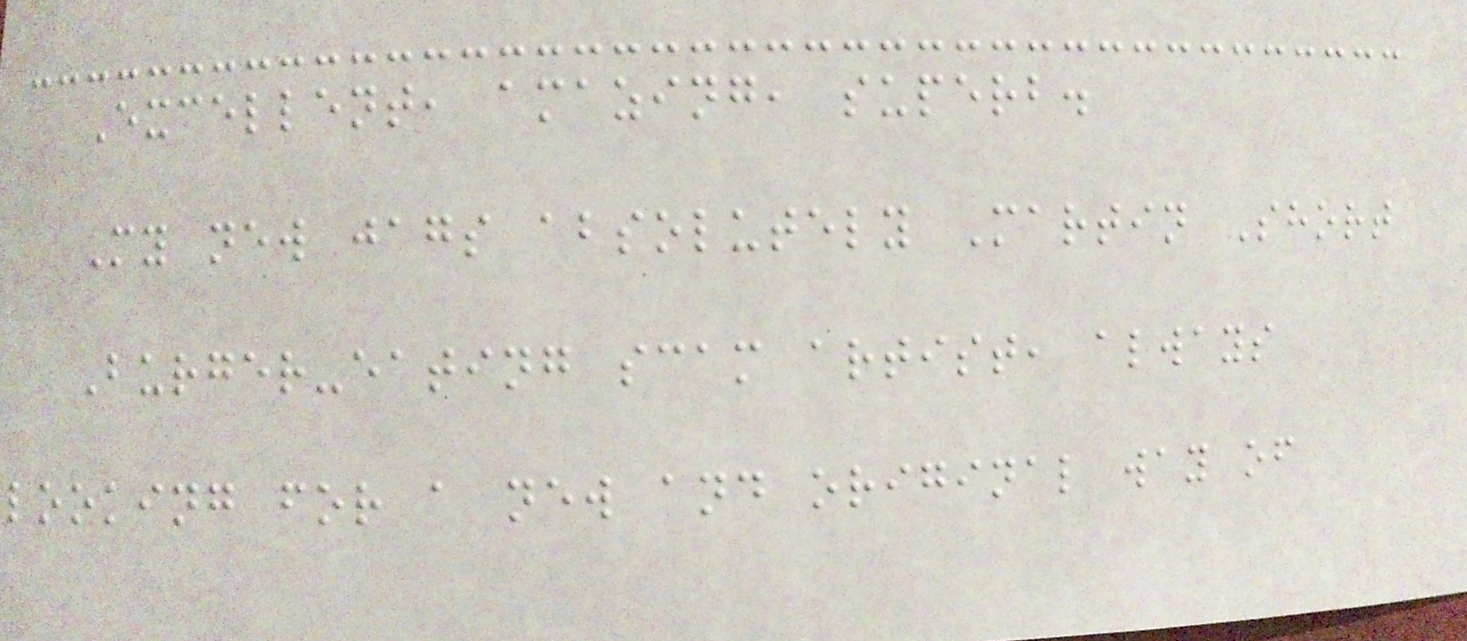Excellent, amazing, superb.
My new jags absolutely Martin Short
Burger-eating scam artist, always
looking for a new and original way of
